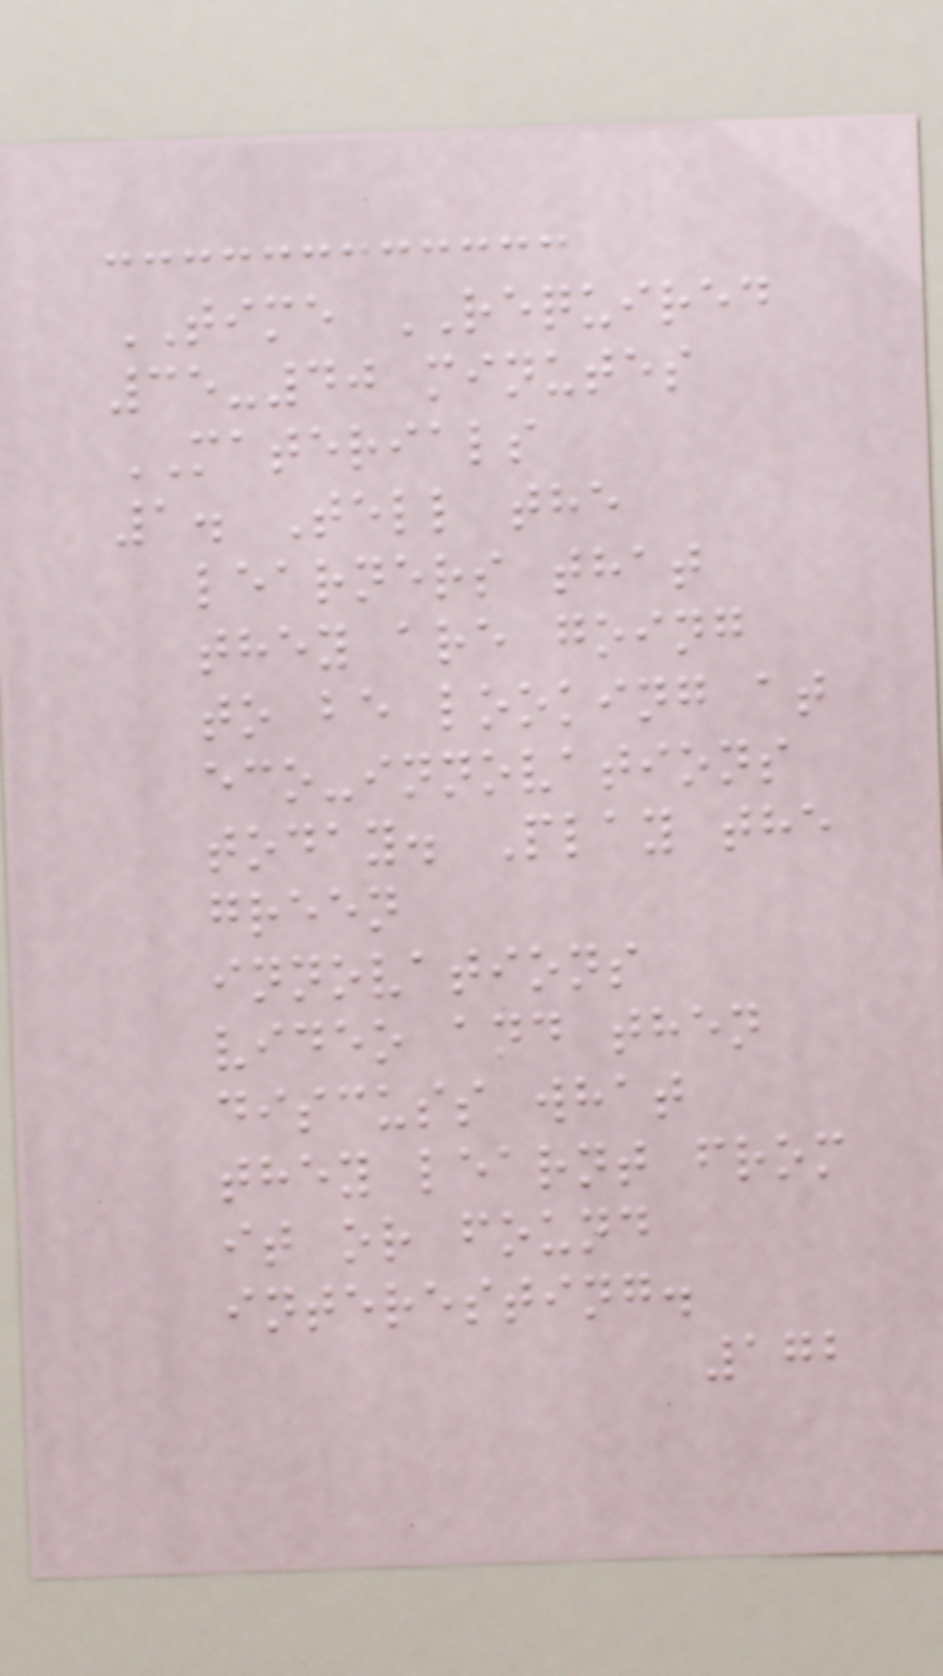TIME REQUIRED
35-40 minutes
MATERIALS
1. Tell the
learners that
they are going
to be looking at
eco-innovations
today. Play the
green
innovations
video and then
discuss what
they learnt from
it or found
interesting.
172
